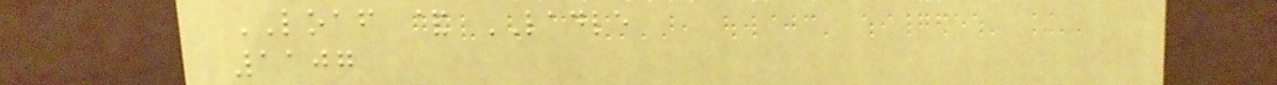LOAF & LADLE
1107
